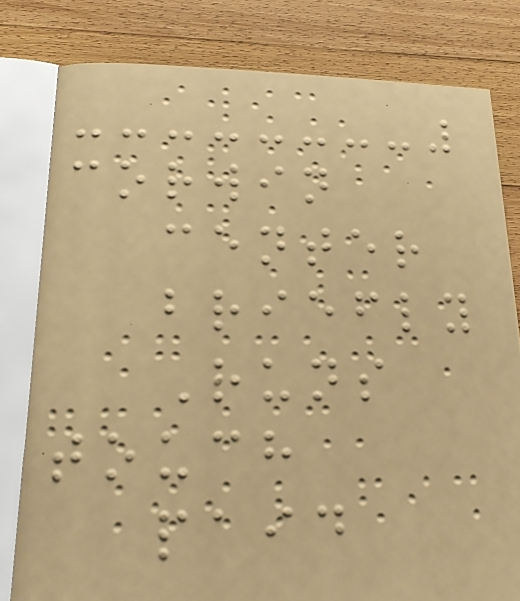corwin
center
briefly
Runs
touch
paid
